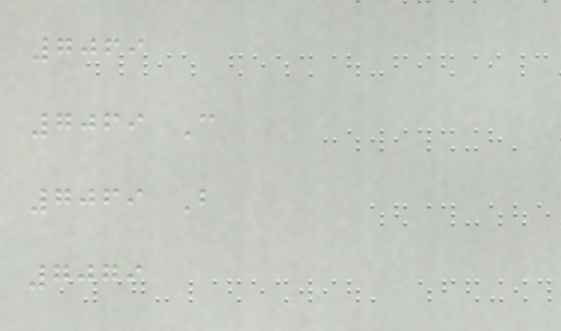7069
7069 C
7069 B
7079
